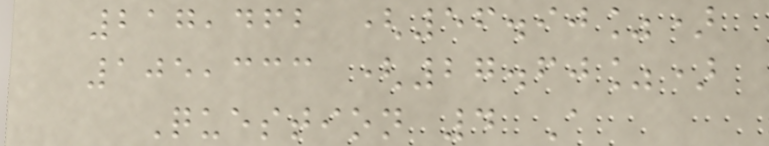217,462 (56.90%)
105,333 (27.60%)
Question 4 A
